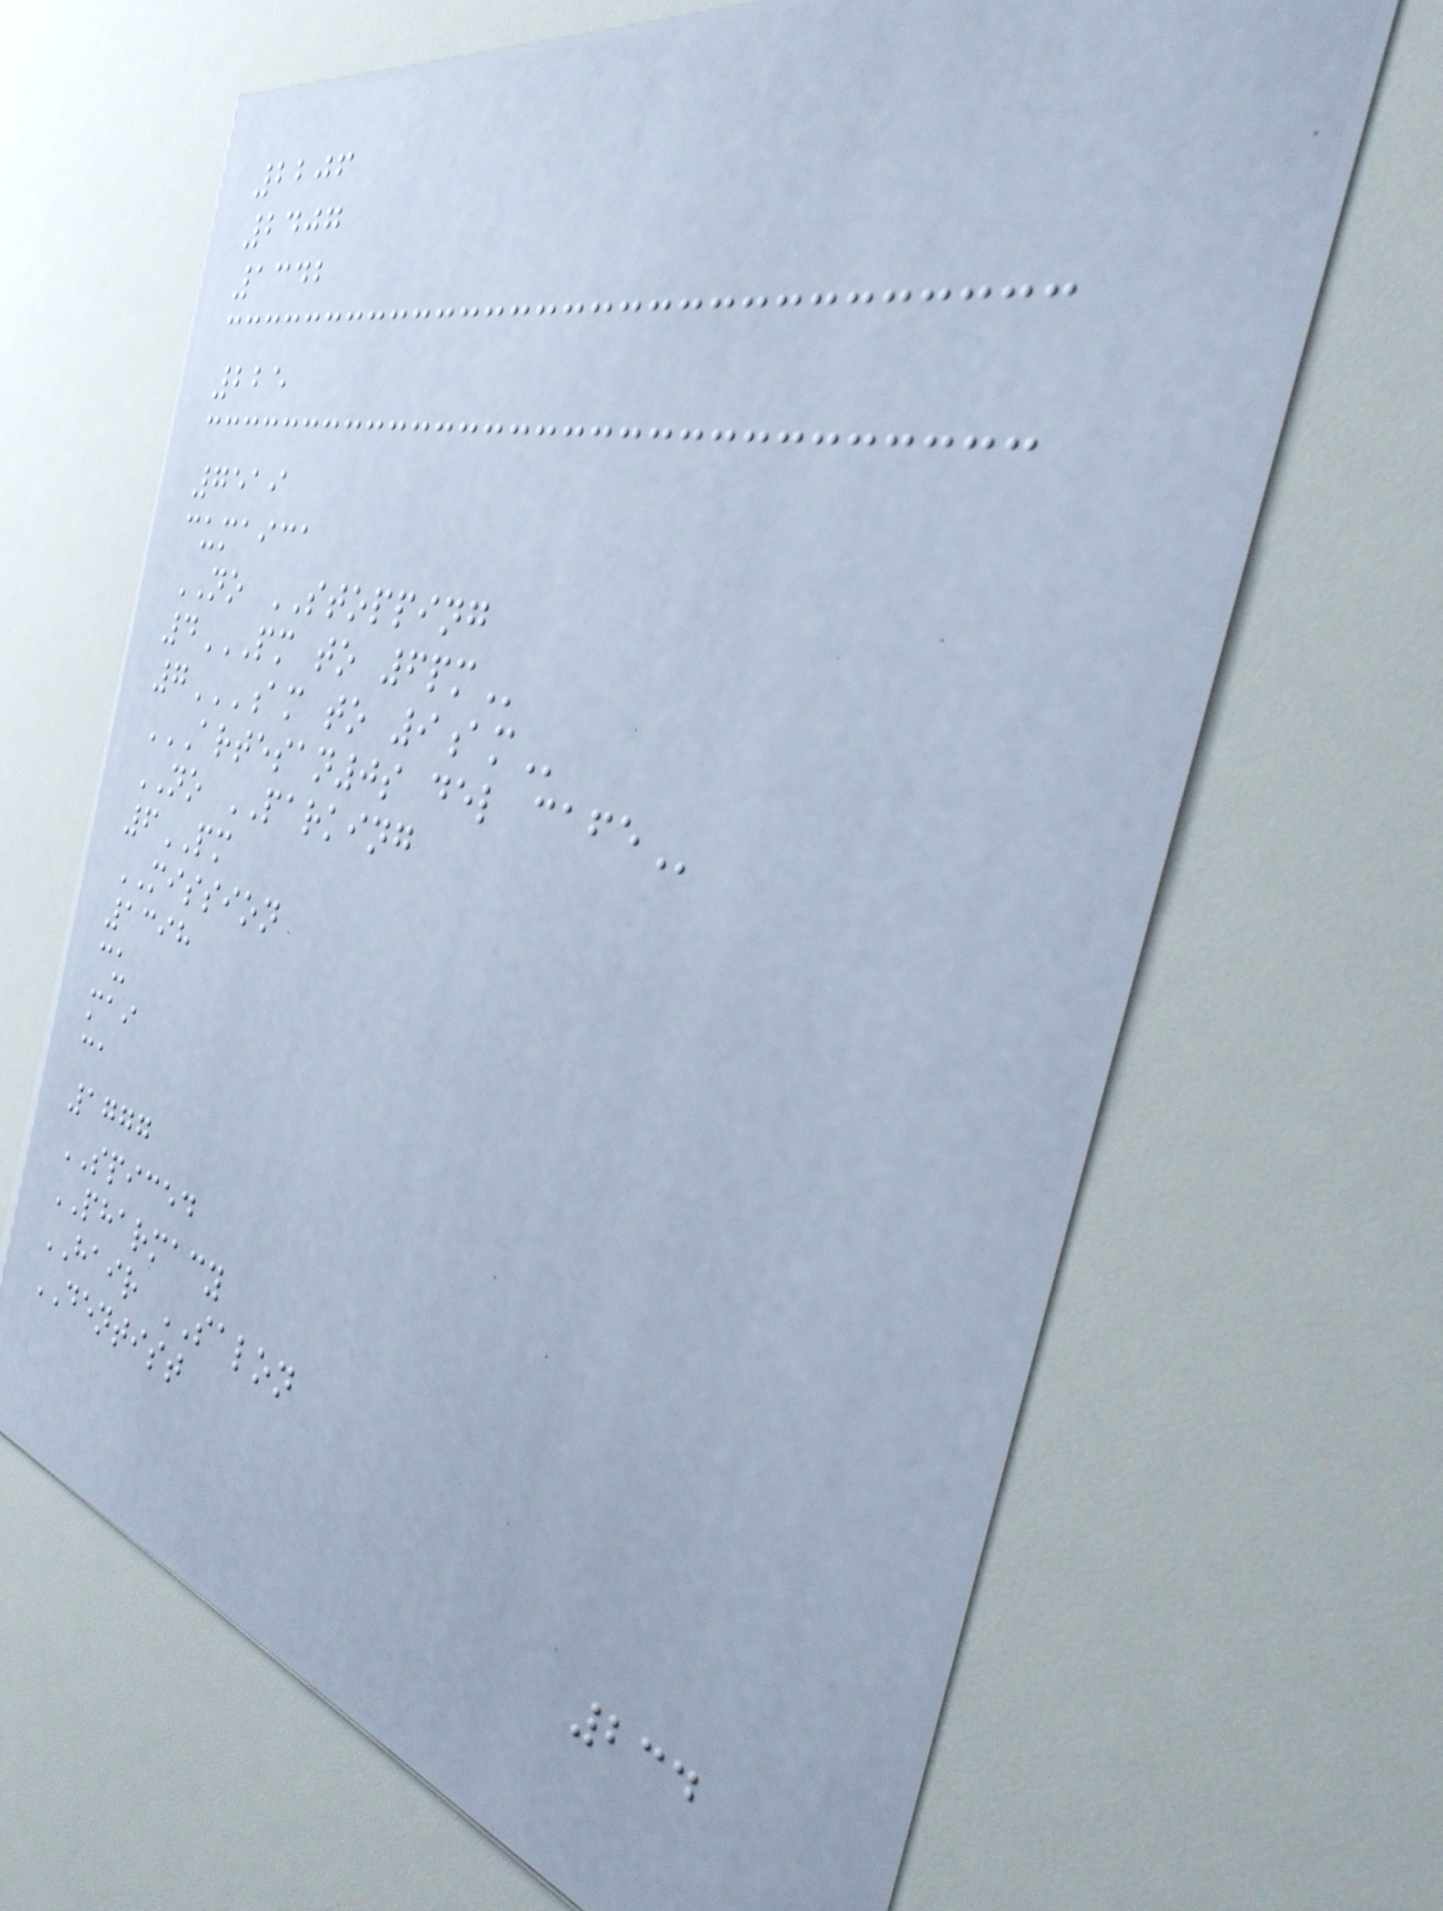2206
2407
1342
225
7519
cumaica
NO STOPPING
4PM TO 6PM
7AM TO 9AM
ARTESAN0S DEL CAFE
NO PARKING
6PM
MISSION
1398
cu
mai
ca
1777
SPICED
PHARMACY
HAIR SALON
DENTIST
234
